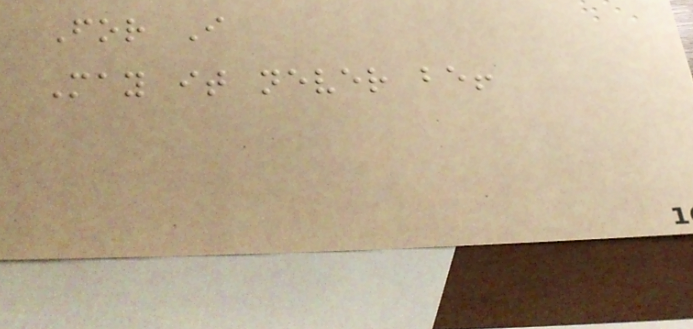For I
May it never be!
